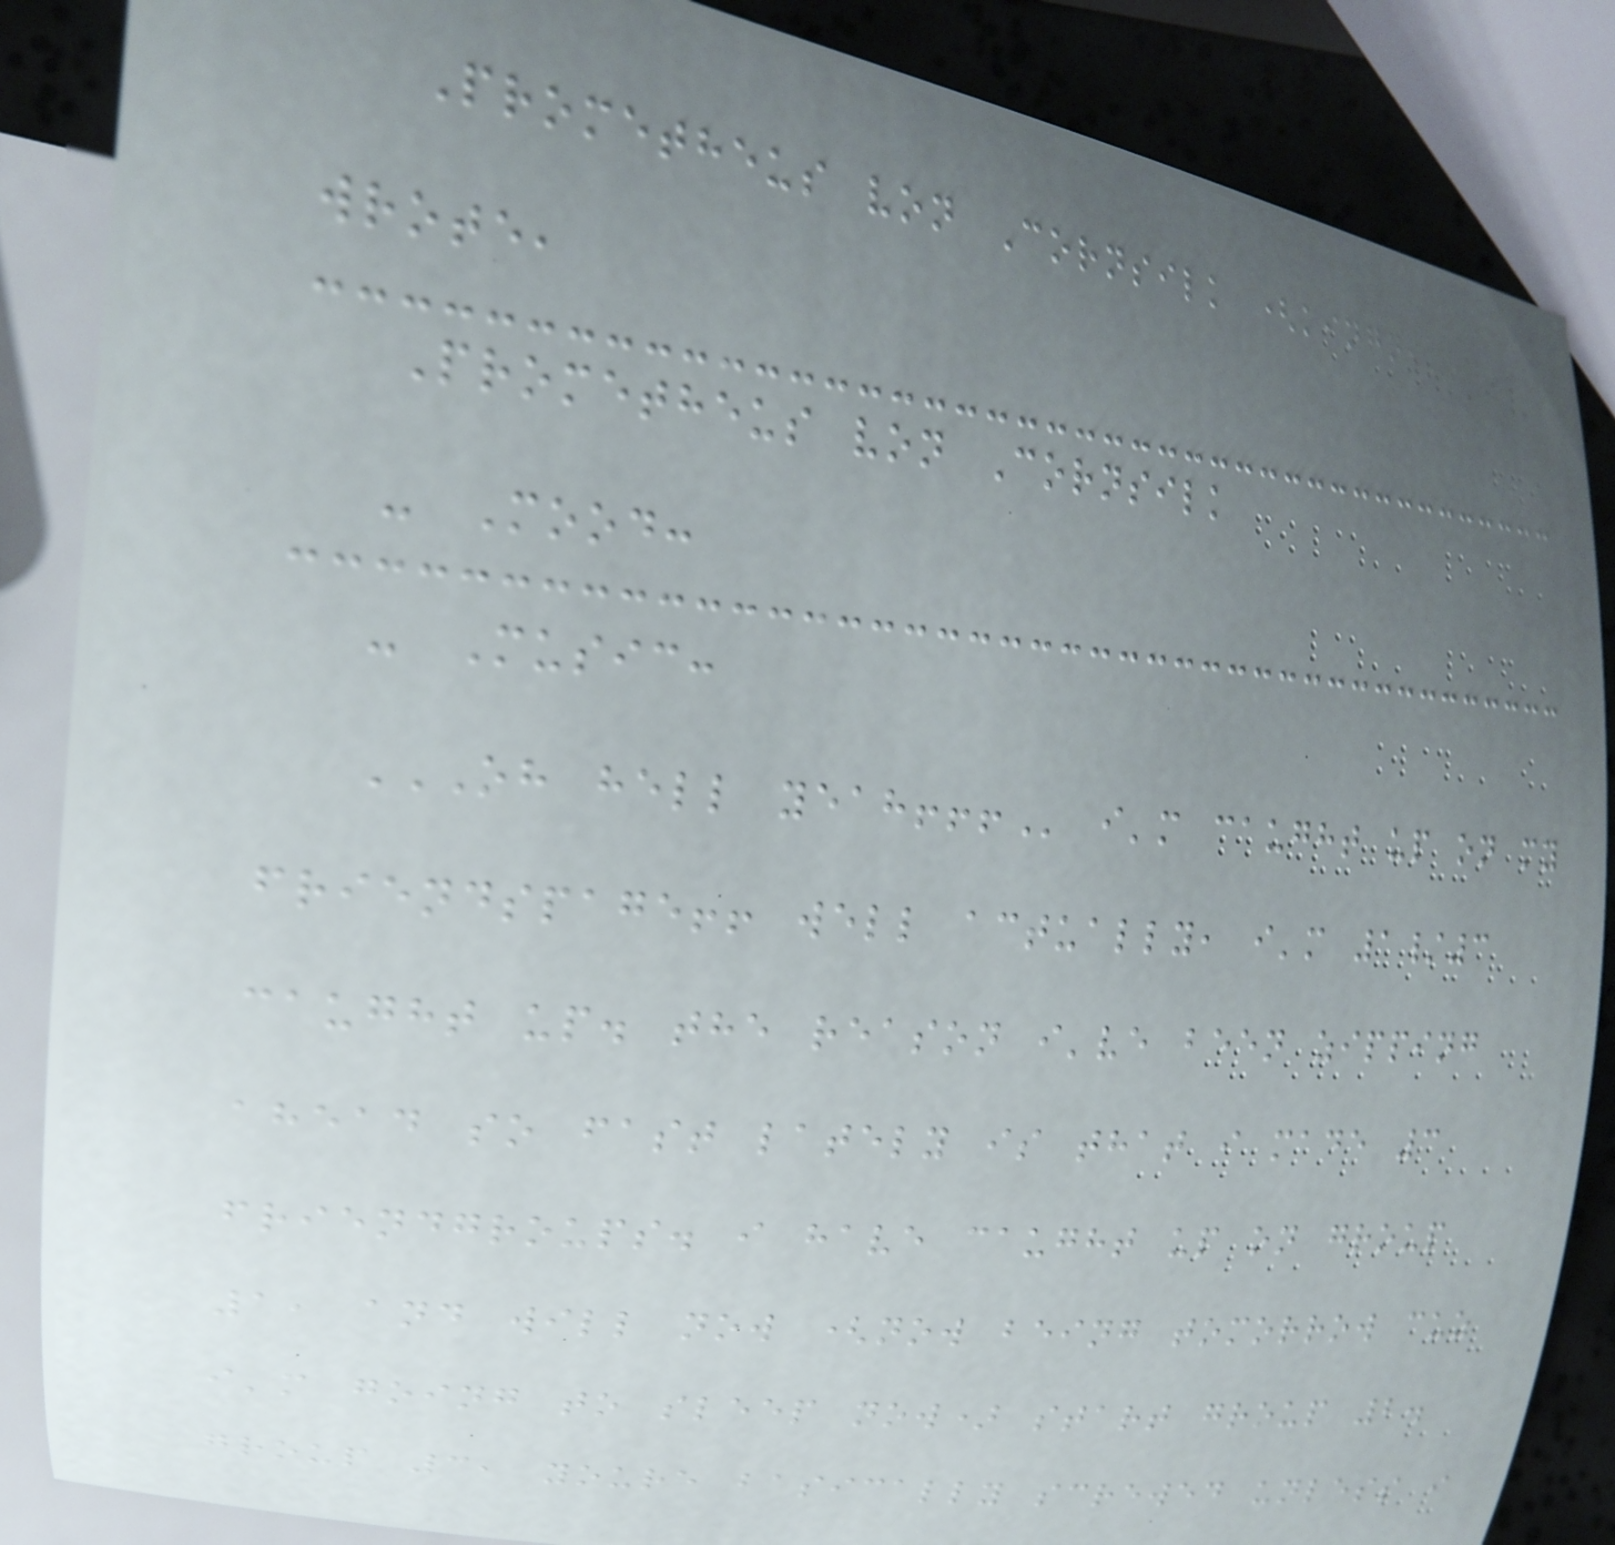Prometheus von Cornsilk (kingnixon)
wrote,
Prometheus von Cornsilk
- Mood:
- Music:
OH HELL YEAH!!! i'm caught up on my
friendspage!! well actually, i'm 1/3
caught up. the reason i've been zipping
ahead so fast lately is that i made 3
friendgroups. i have caught up on group
1, and will now (now being tomorrow cuz
i'm going to sleep now) start group 2.
group 3, youre basically screwed unless i
